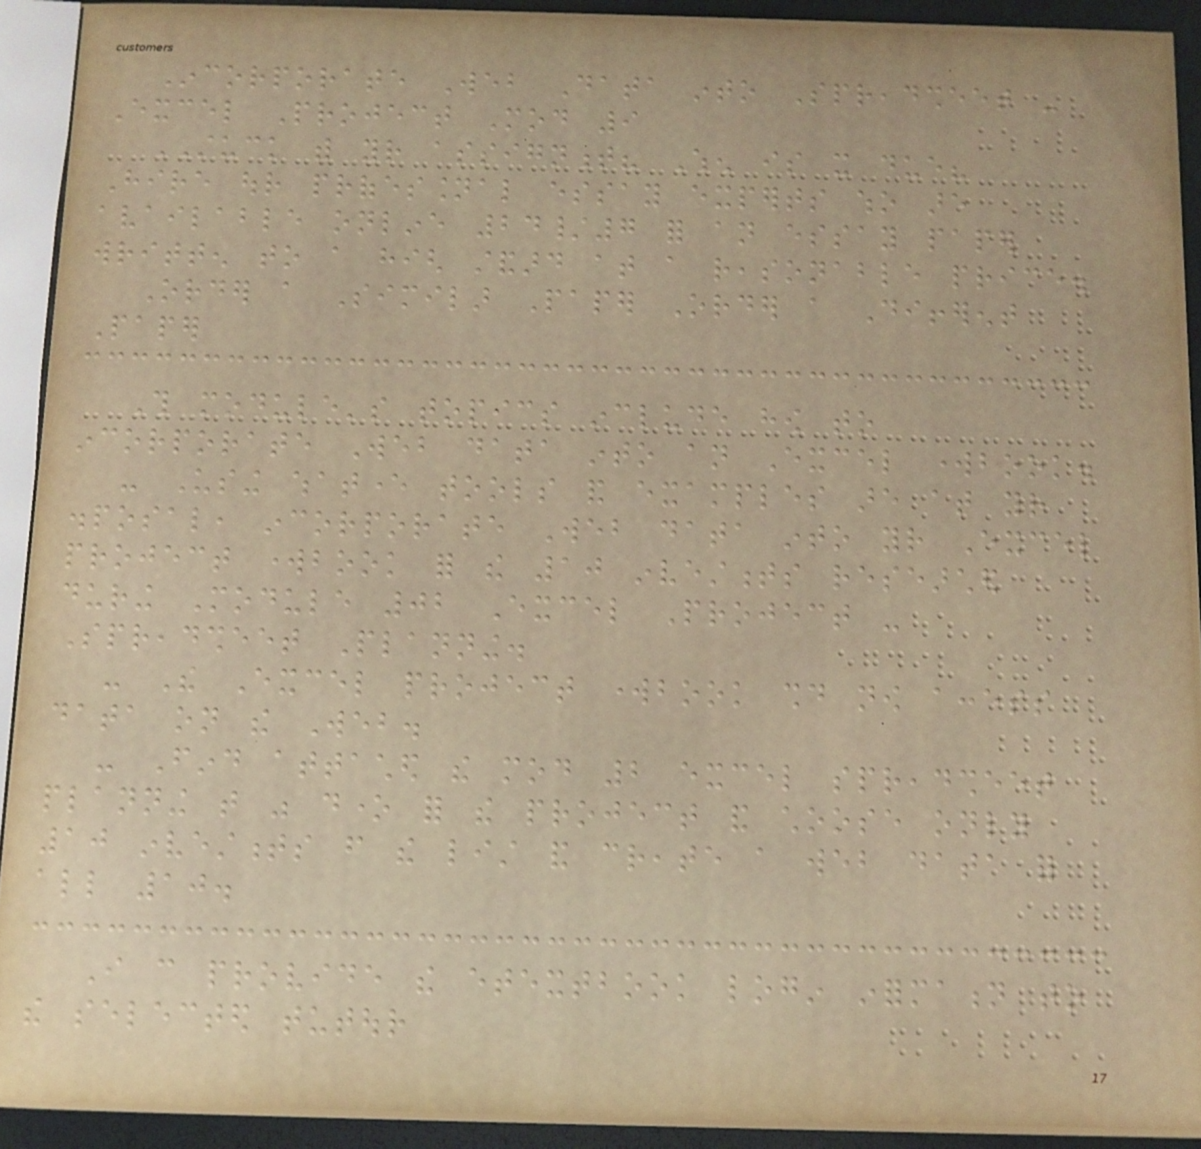Incorporate Web Data into Spreadsheet -
Excel Project Mod 9
STUCK with your assignment? When is it due?
Hire our professional essay experts who are
available online 24/7 for an essay paper
written to a high standard at a reasonable price.
Order a Similar Paper Order a Different
Paper
This module's topics include how to
incorporate Web data into an Excel workbook.
- Using whatever tools and examples are at your
disposal, incorporate Web data into your Excel
project workbook for the 10 investments researched
during Module 02 Excel Project -
Spreadsheet Planning.
- The Excel project workbook should now access
data on the Web.
- Find attached the mod 2 excel spreadsheet
planning that was done for the project and choose only
10 investments from the list and create a web data for
all 10.
I can provide the etextbook login information to
the selected tutour
